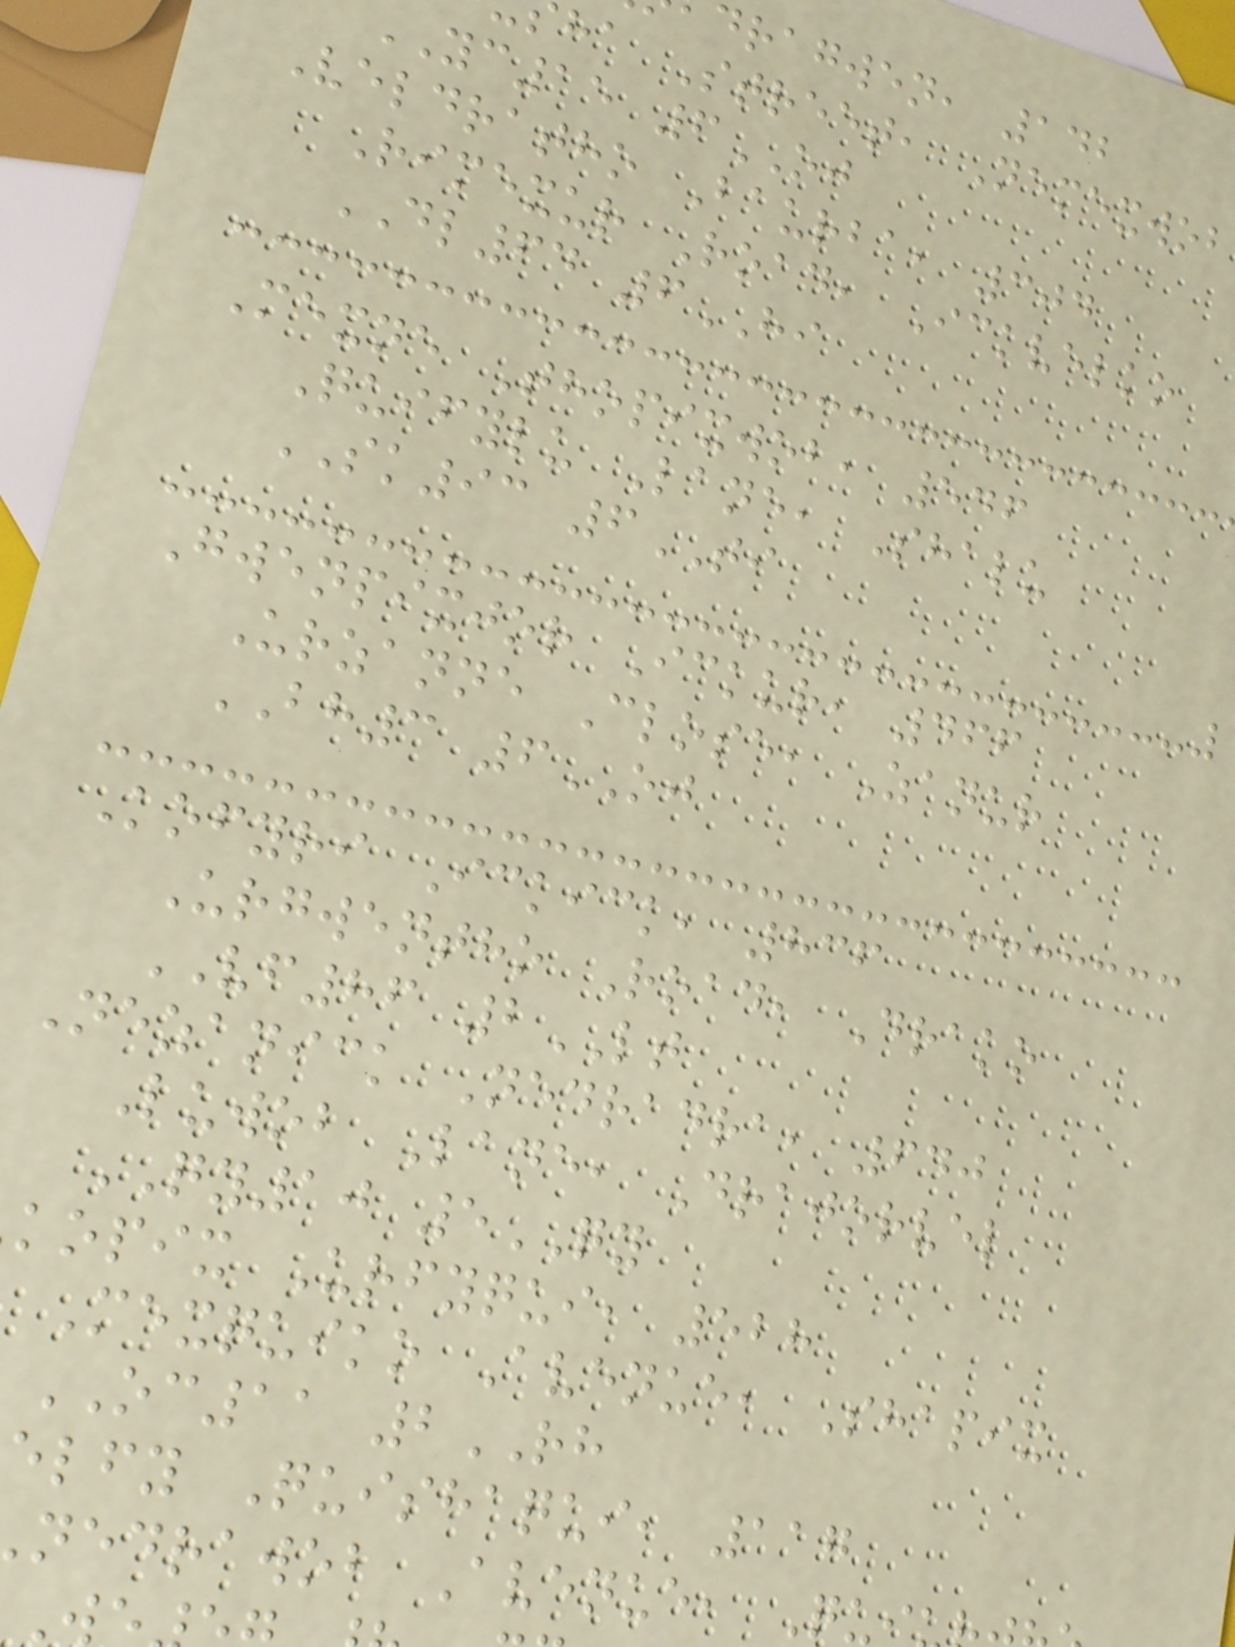dragwen, 142
ha Street, Nemexwob
yc15 6OJ
Veldratho Baurba, 304
Rimexur Road, Ickvelko
DL64 6HI
Mexne Thopixwob, 546
Quifylu Lane, Shalu
SK93 6TI
Gwenpixjor Ickur, 466
Urzanne Close, Zanur
BH3 6OJ
Kofyri Ickick, 836
Urgwentho Road, Drako
VF86 2LT
Nezanick Nedradra, 640
Luwob Lane, Drajorvel
QY10 5QY
kopix Urfyqui, 528
Mexquiko Avenue, Shapix
OC11 2RH
elfy Quishaqui, 117
nedrawob Avenue, Qu
